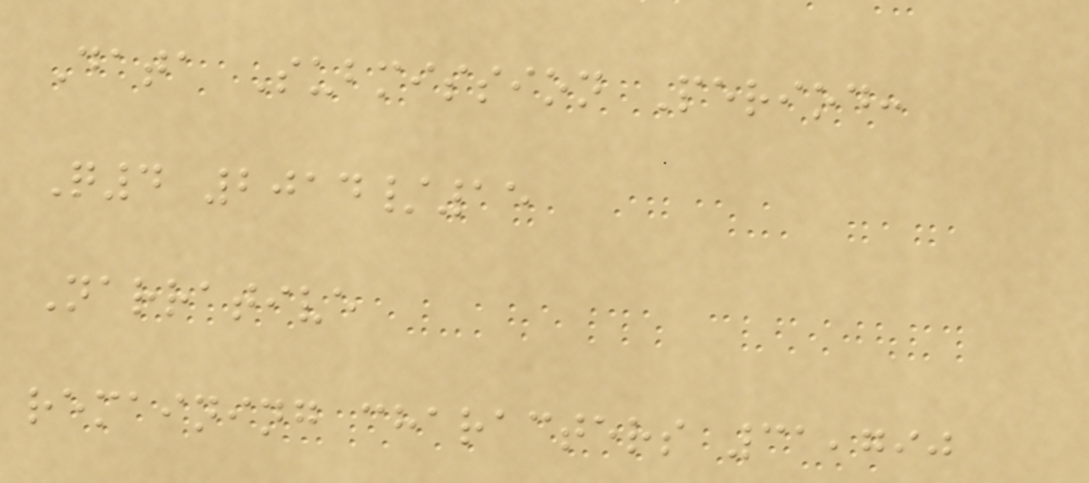Data Submission Period:
Q4 2014/15
Narrative
remaining characters 31,790
